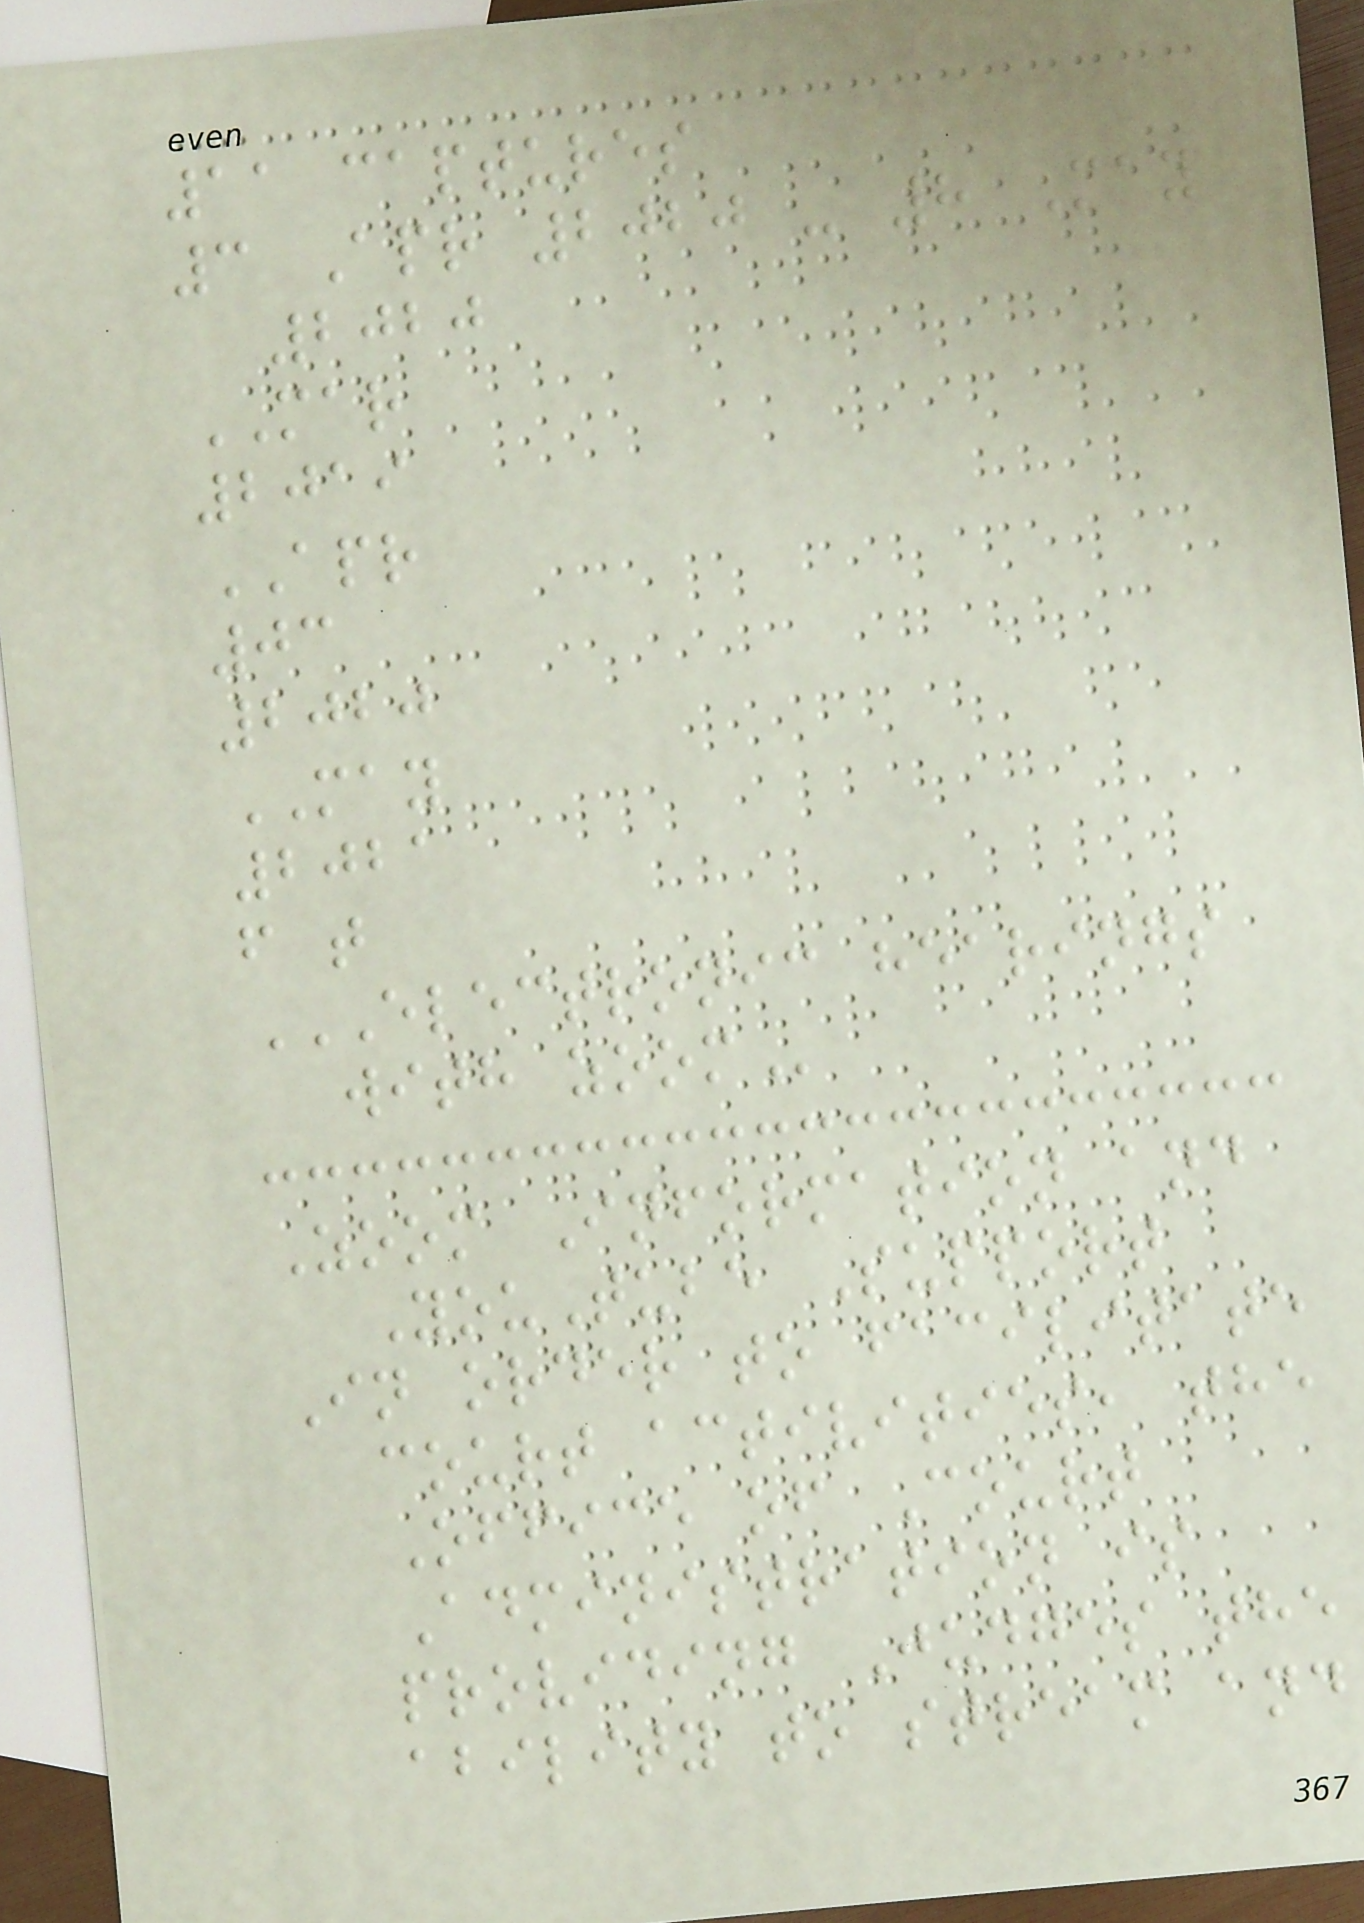11 captures
3 Apr 2020 - 8 May
2020
MAR
2019
APR
03
2020
MAY
2021
f t
ELECTRONIC HEARINGS
WITH ZOOM
Zoom Information and
YouTube Support
In order to facilitate
court activities, the
Office of Court
Administration is
providing Judges the
ability to stream and
